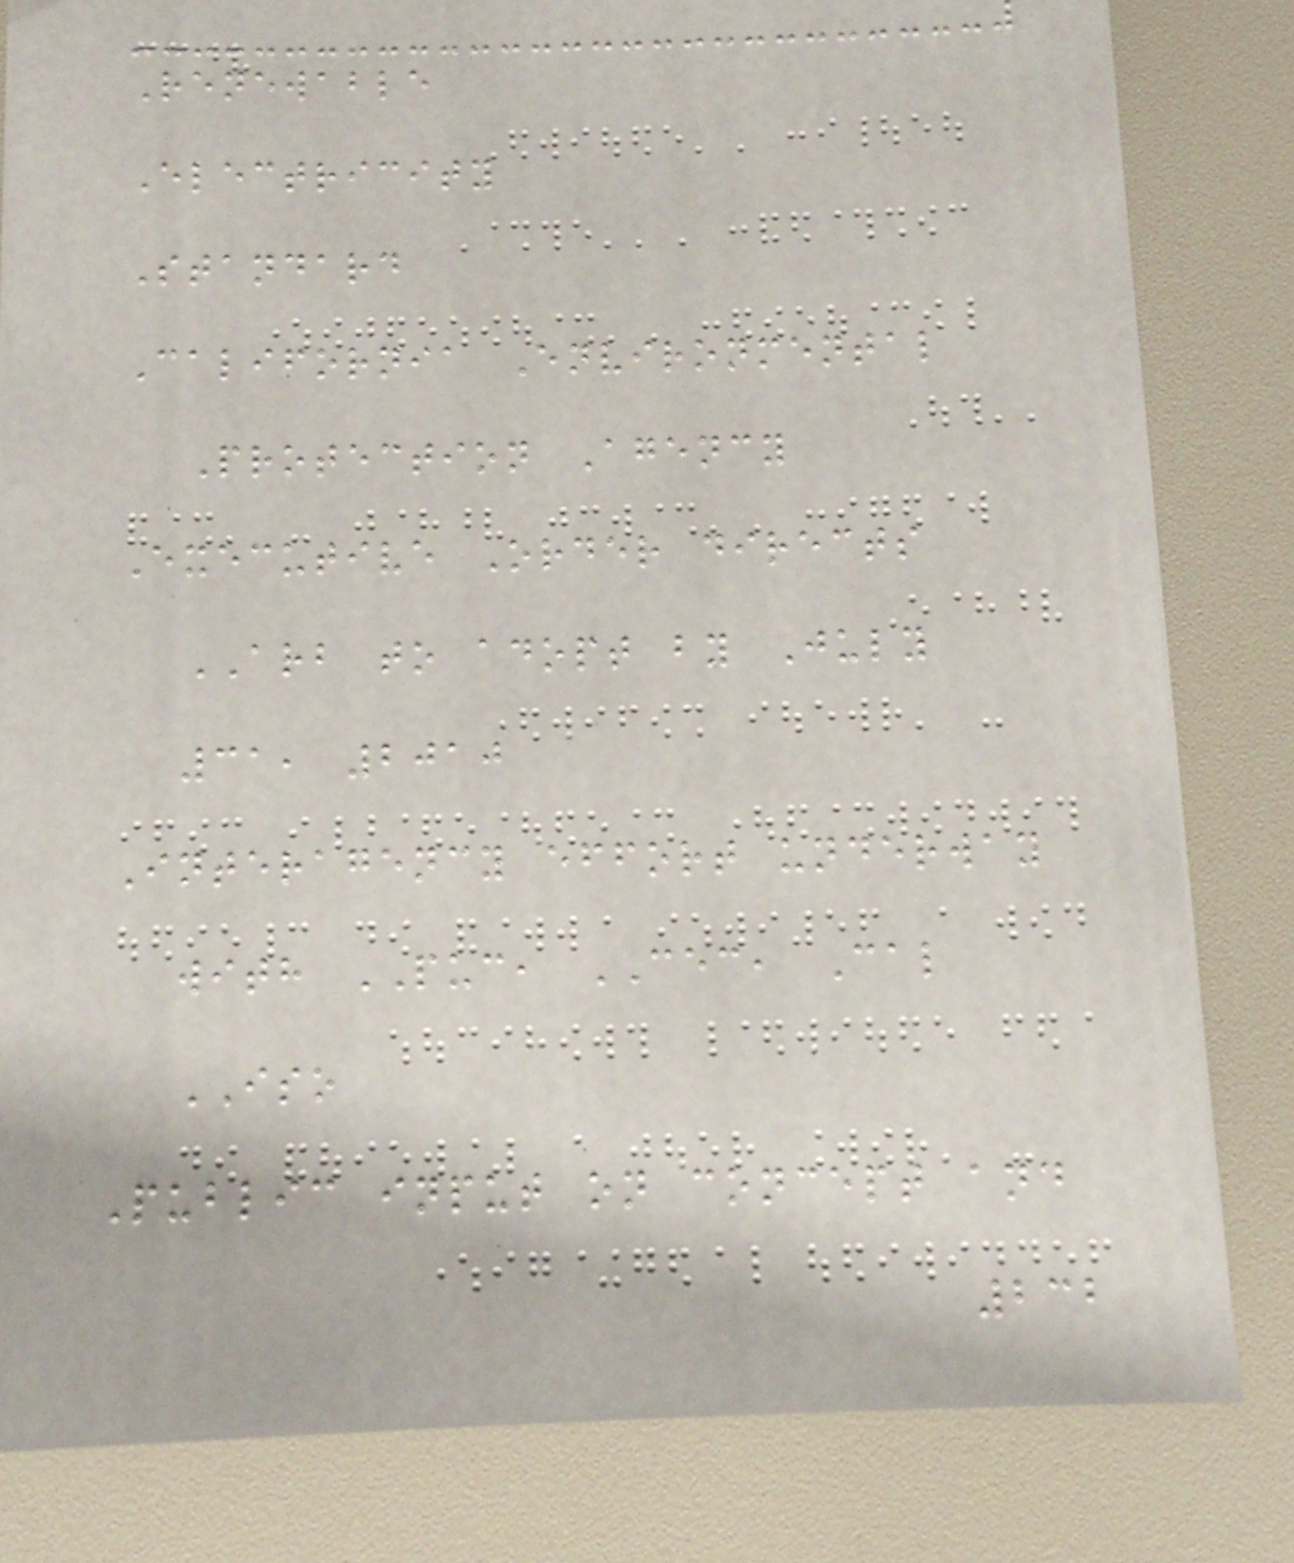Renewable
Electricity
Standard
California Environmental
Protection Agency
Executive Order directs
ARB to adopt by July
31, 2010
Interagency effort underway
with PUC, CEC, Cal
ISO
Public input on concept and
232
